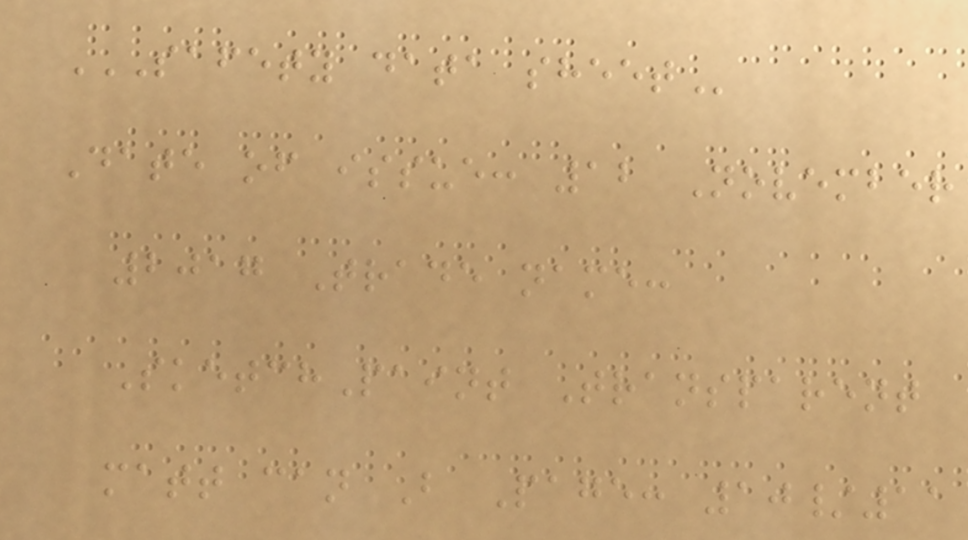SAFETY DATA SHEET
Date of issue: 12 November
2017 Trade name:
SketchPaint Transparent
matt can B Page: 10/11
